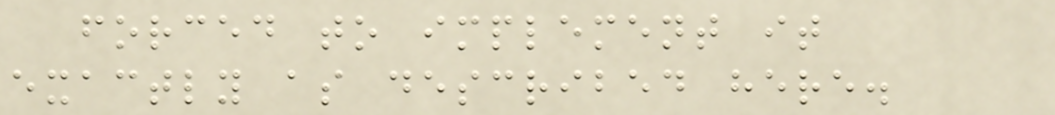forced to implement it
exactly as described here.
